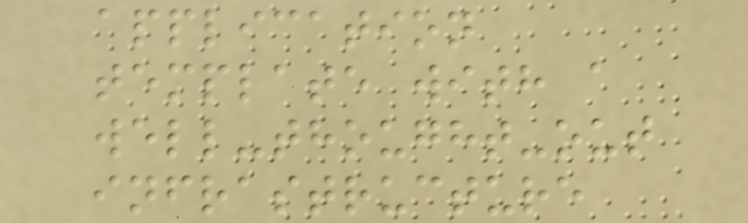application
template with a
well-thought-out
infrastructure
